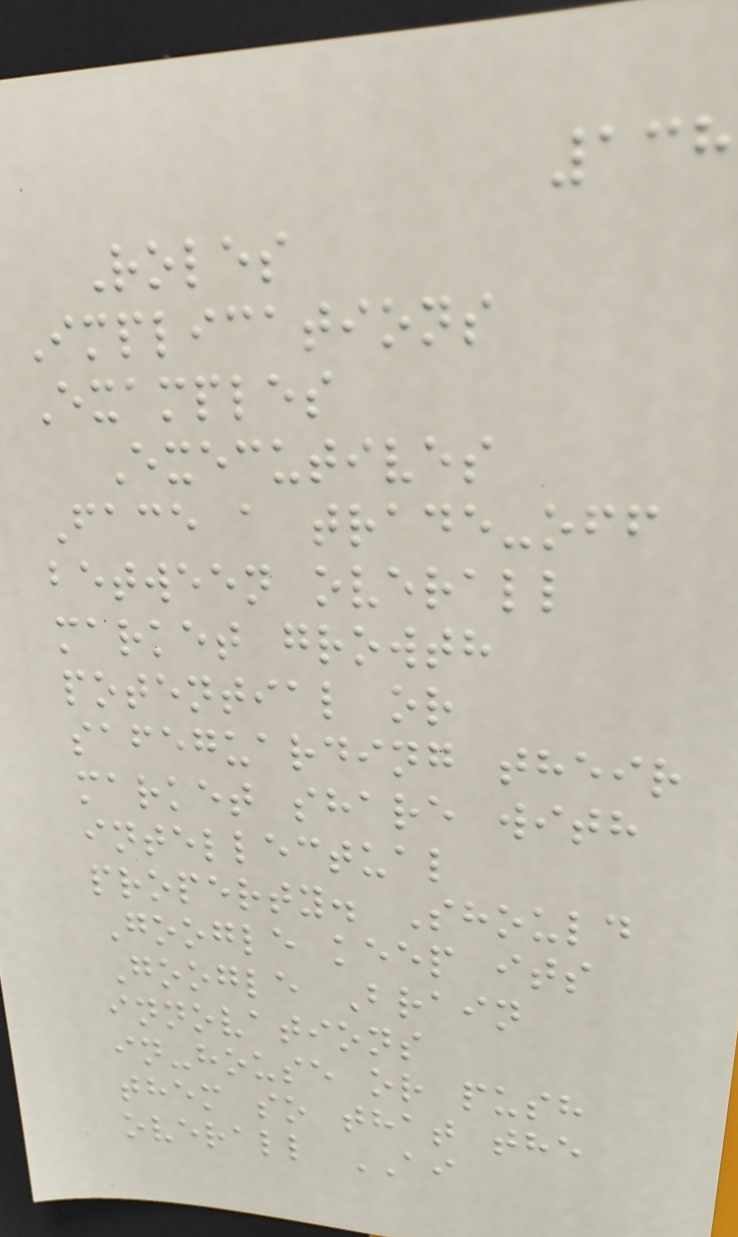138
Roles
Implications
Examples
Executives
Face a trade-off
between overall
market growth
potential or
safeguarding their
market share with
intellectual
property. Should
Google keep its
Google Brain
innovations
in-house or push
them so that the
overall AI
